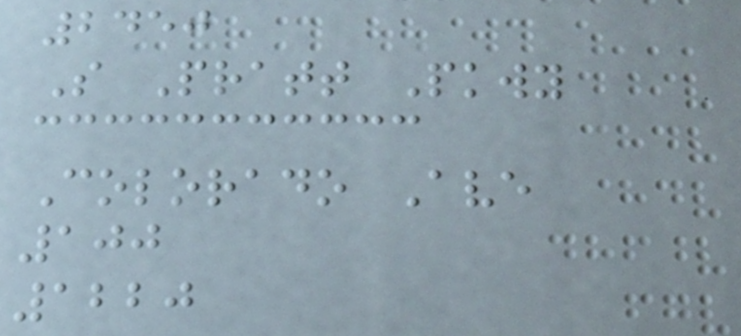2450
S Pratt Pkwy
Colorado Ave
100
1220
